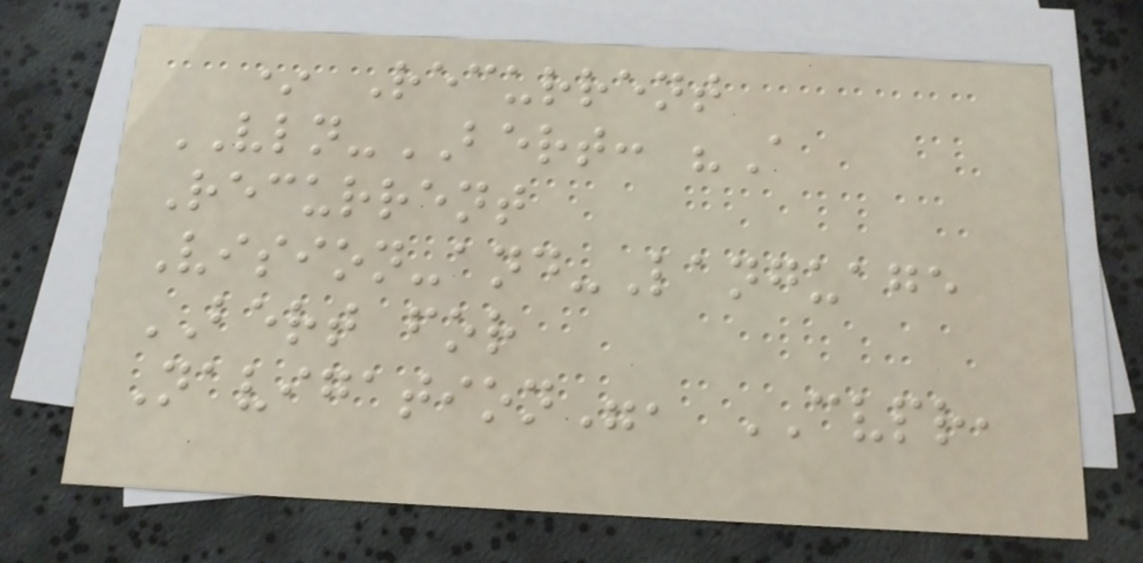* Recurrent
VLN-BERT: "A
Recurrent
Vision-and-Language
BERT for
Navigation", CVPR,
